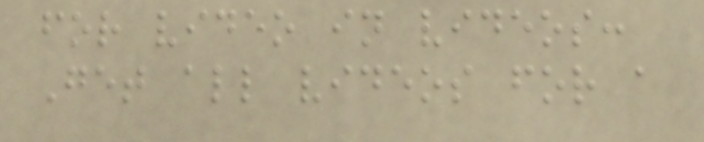for video in videos:
Get all videos for a
